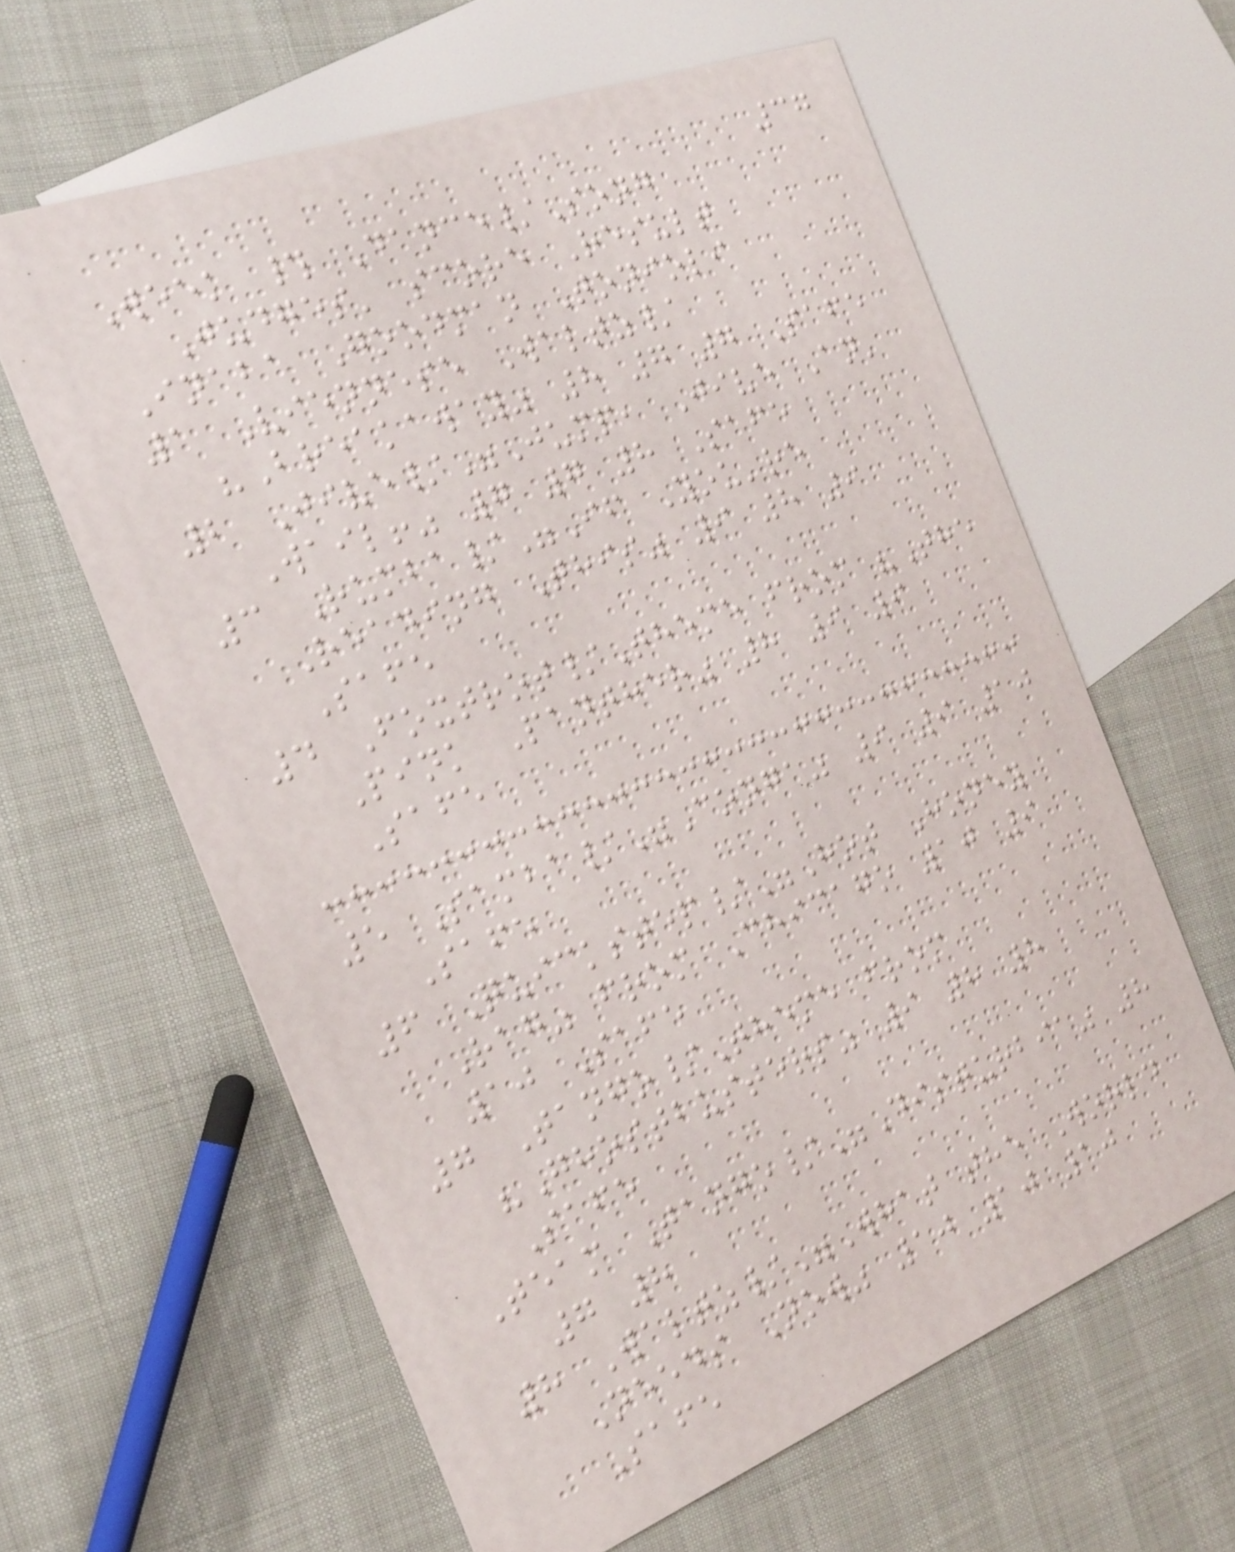37
Week # Dance/Song
Judges' score Result
Inaba Goodman Tonioli
1 Viennese Waltz/
"Breakaway" 8 7 7 Safe
2 Jive/"Jump, Jive An'
Wail!" 7 7 8 Safe
3 Rumba/"If You're
Reading This" 9 8 9
Safe
4 Foxtrot/Theme from "The
Pink Panther" 8 9 9
Safe
5 Samba/"Conga" 9 9 10
Safe
6 Quickstep/"Hot Honey
Rag" from Chicago 10 9
10 Safe
7 Tango/Theme from
"Ghostbusters" 9 8 8
Safe
Team Tango/"Disturbia" 8
7 8
8 Waltz/"What the World
Needs Now" 10 10 10
Safe
